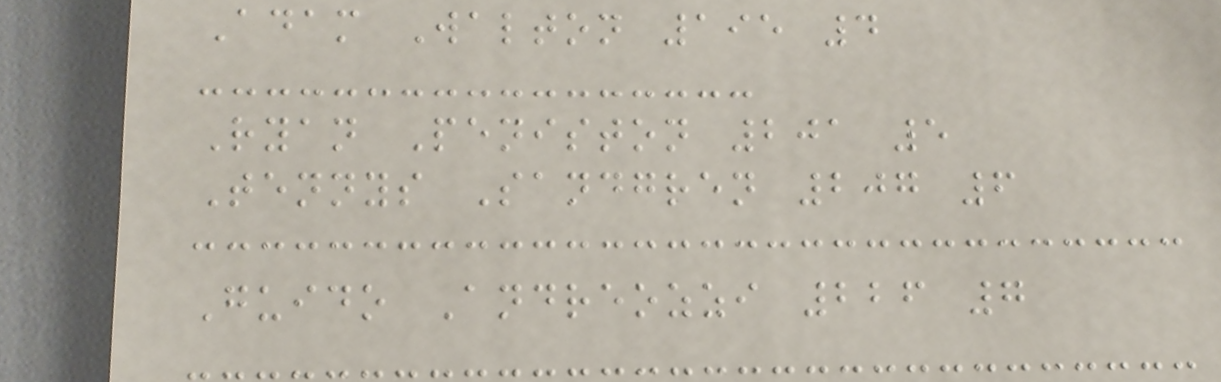Adam Walton 195 4
Ryan Peniston 201 5
Tennys Sandgren 207 6
Guido Andreozzi 226 7
